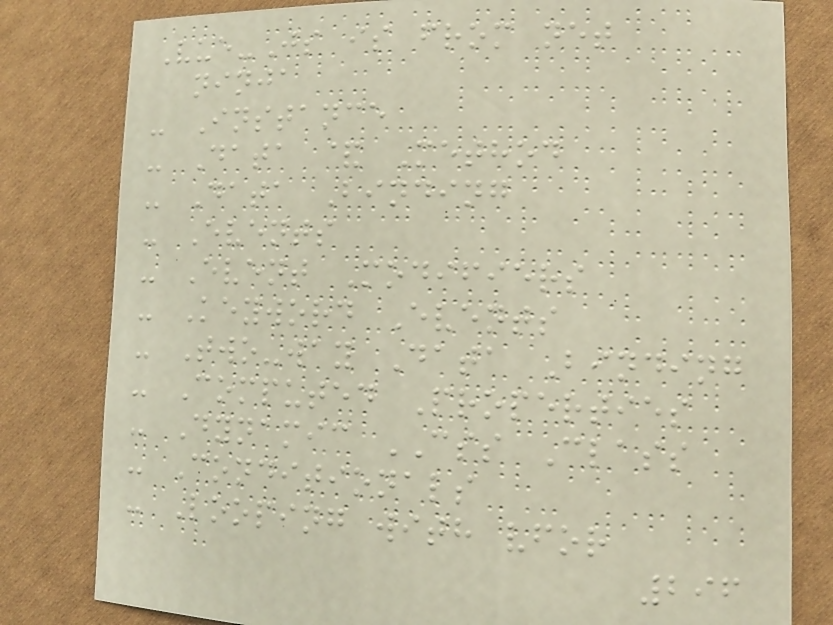Vue-Js is from net
ninja
- Instance
- Data & Method
- Data Binding
- Events
- Event Modifiers
- Keyword Events
- Two-way Data Binding
- Computed Properties
- Dynamic CSS Class
- Conditionals
- Looping with vfor
296
